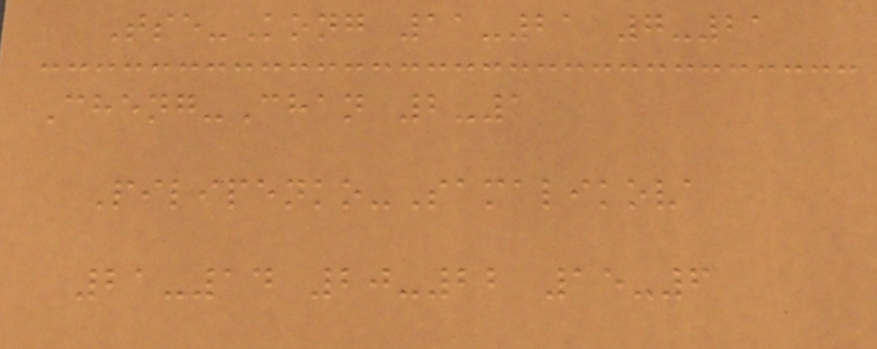Tse-Kong 11-21 7-21
Cheng-Chan 2-1
Pilipenko-Samalikova
21-14 20-22 15-6
